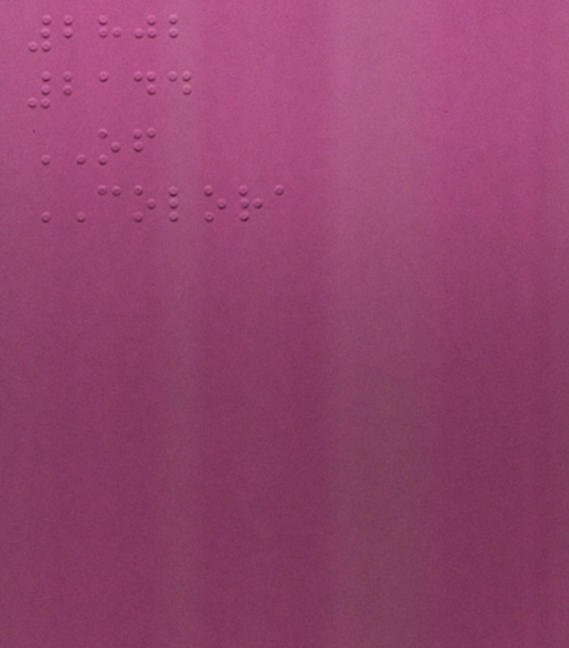2802
2144
OF
COLORA
